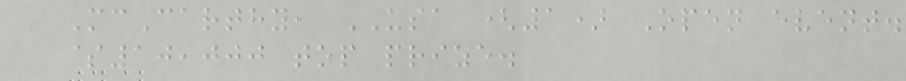McCarthy, USA (1) Open event.
$10,000 top prize.
